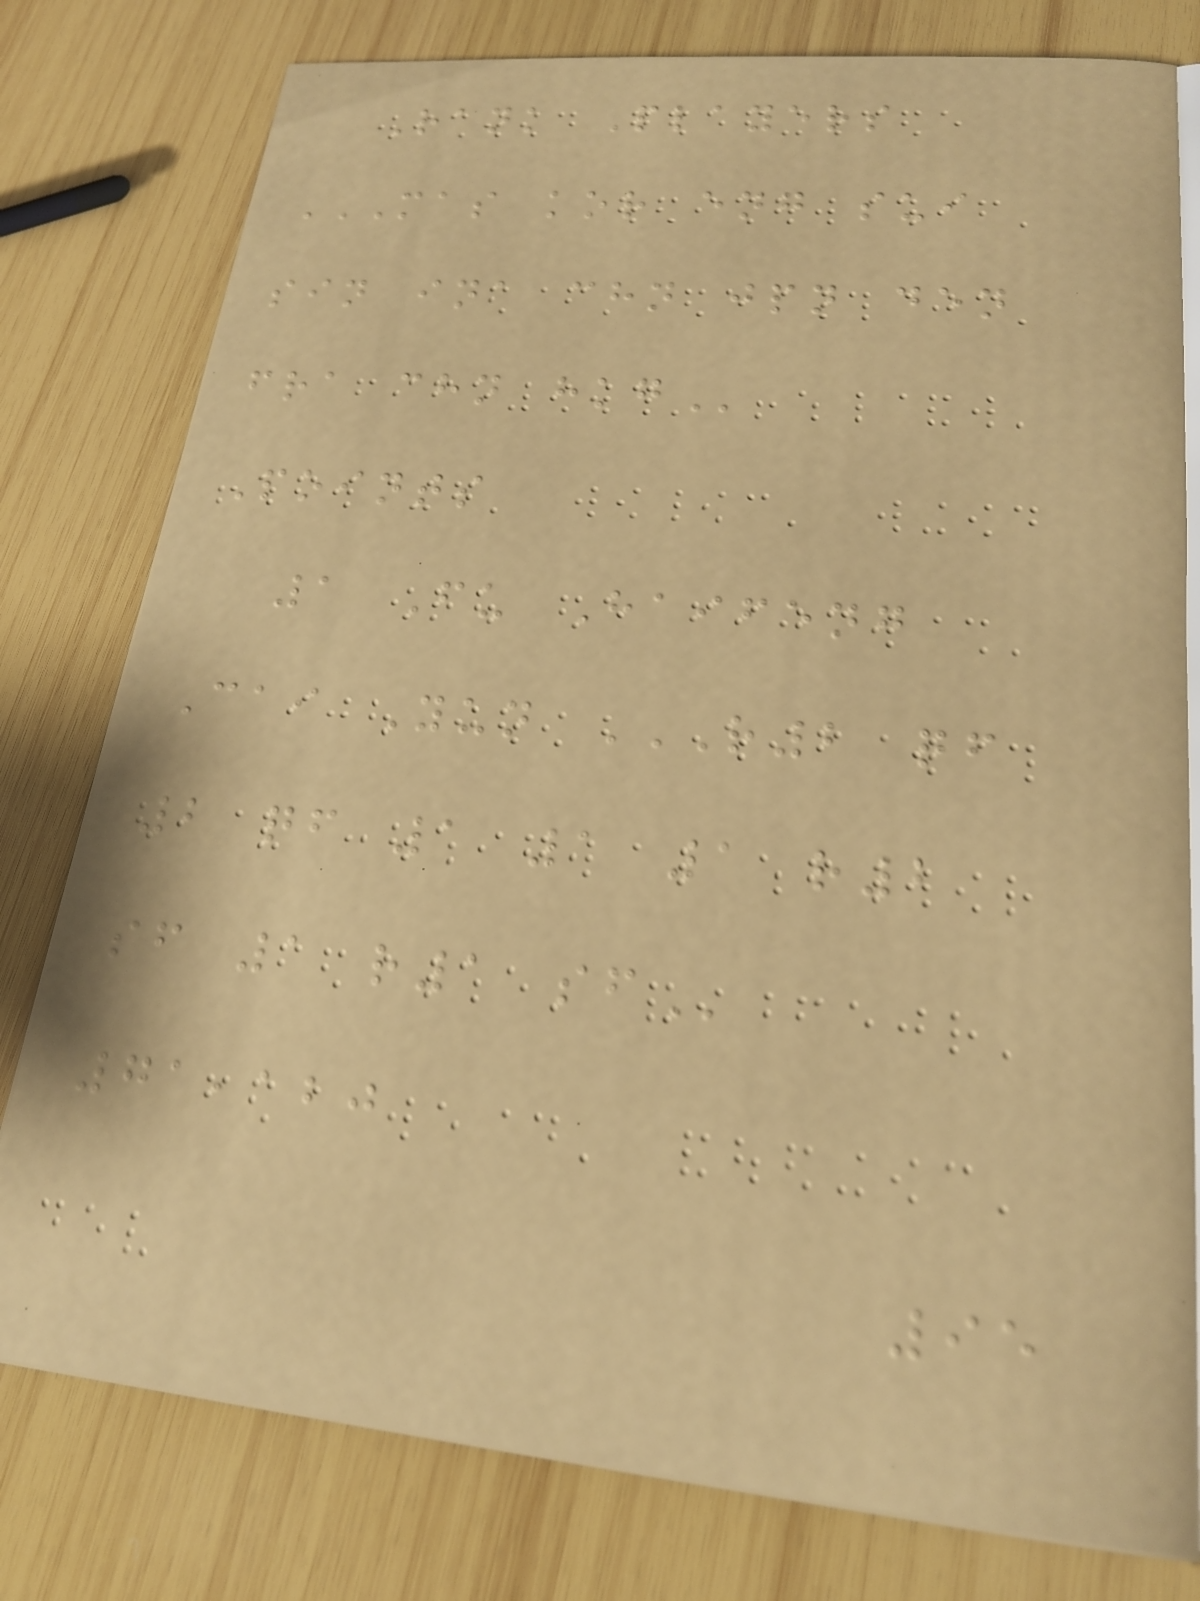Rank Players
MAS KOR ENG SUI
SIN INA CHN JPN DEN
FRA CHN HKG
Points
1 Fu Haifeng
Cai Yun R2 QF
2 QF 1 1 1 R2
SF 1 R1 SF
71,120
95
